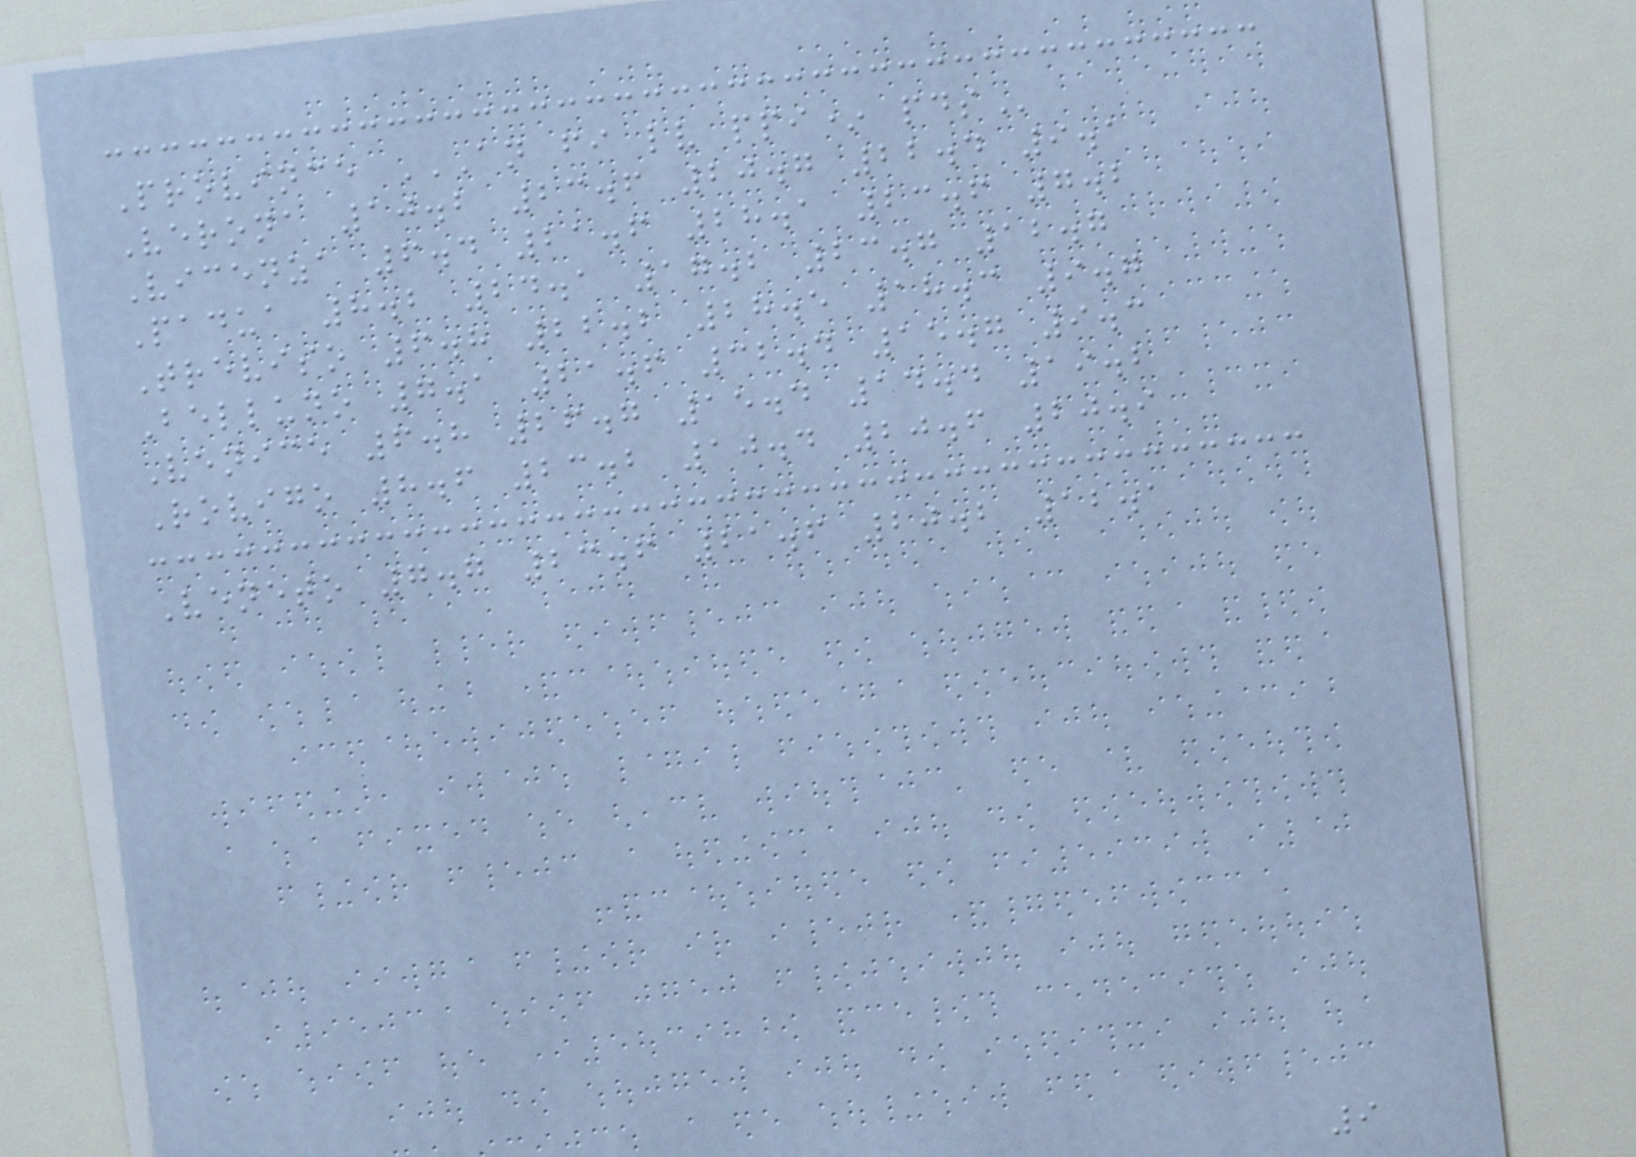Province AN FI LV PPI* PDS
Verona 10.2 23.6 20.7 22.4 9.1
Vicenza 6.4 21.6 28.1 23.6 7.2
Padua 8.2 24.1 17.2 23.7 12.7
Treviso 6.8 22.2 28.5 18.3 9.7
Belluno 7.1 21.6 32.4 15.7 9.3
Venice 6.8 26.7 15.4 14.4 19.2
Rovigo 8.6 23.2 10.4 20.6 20.9
Veneto 7.7 23.6 21.6 20.2 12.1
9
